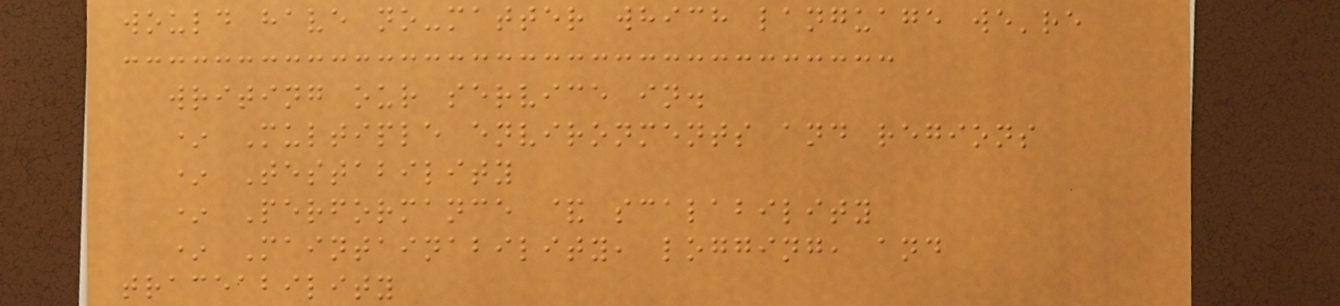would have no-matter which language we're
writing our service in.
* Multiple environments and regions
* Testability
* Performance & scalability
* Maintainability, logging, and
traceability
